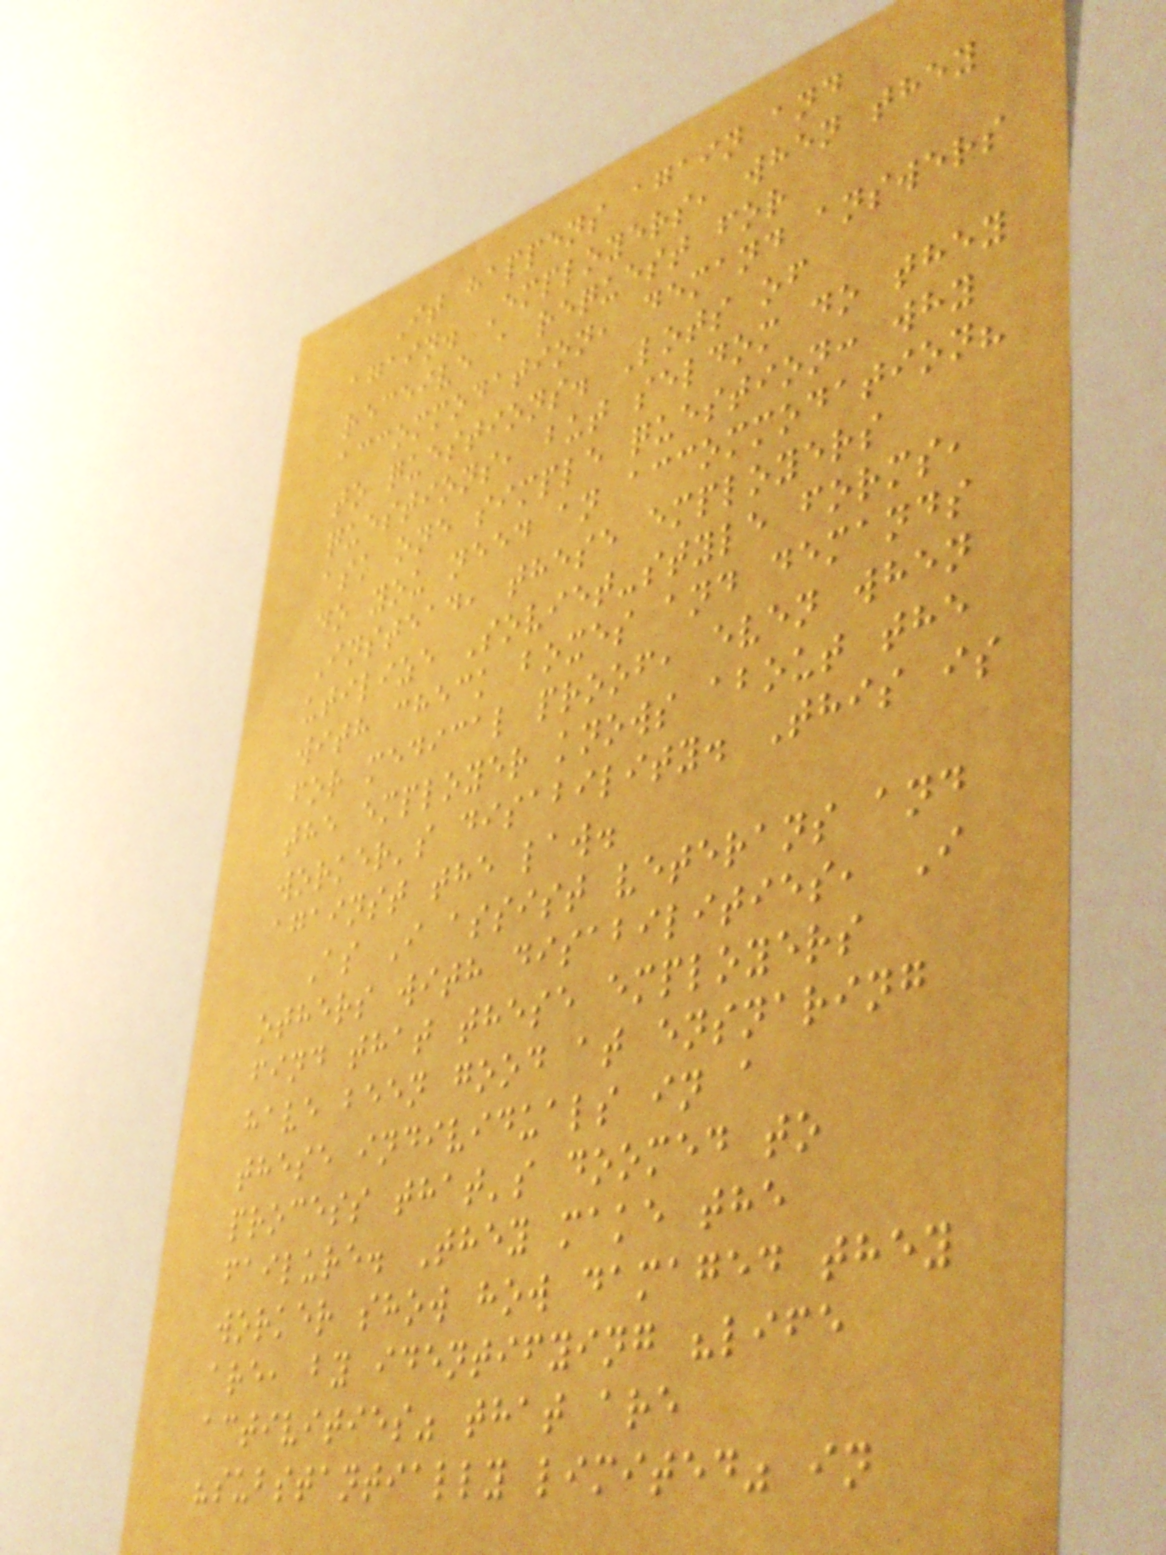It happens again and
again. Employers, when they
receive a request for
accommodation, demand answers
to questions. Lots of
questions, but seldom do they
ask one simple question: why
do you need an accommodation?
Instead, these employers
utilize Soviet-style forms,
with check boxes and demands
for medical proof, even when
the employer knows about the
worker's disability. This is
against the law.
As I assist veterans and
others with disabilities, I
find that these employers
have been good at ensnaring
these individuals in a
process that's doomed to
failure. They make the
worker show how damaged they
are, by identifying "life
activities" that are
"substantially limited" in
